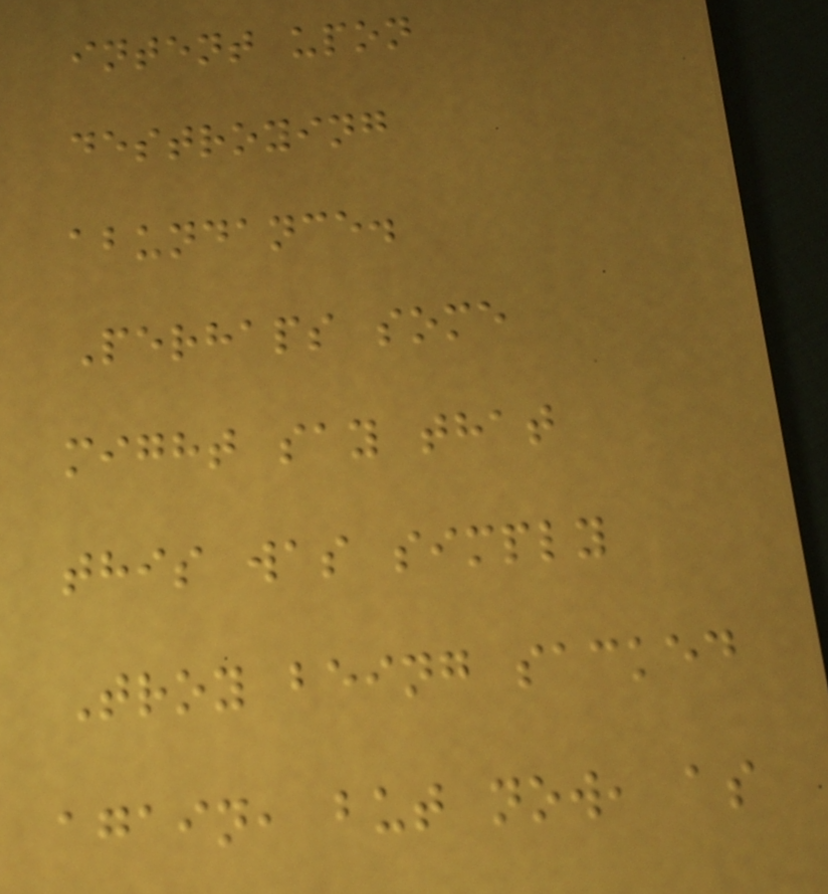intent upon
destroying
abundance.
Perhaps some
might say that
this was simply
Troy being sacked
again, but now, as
